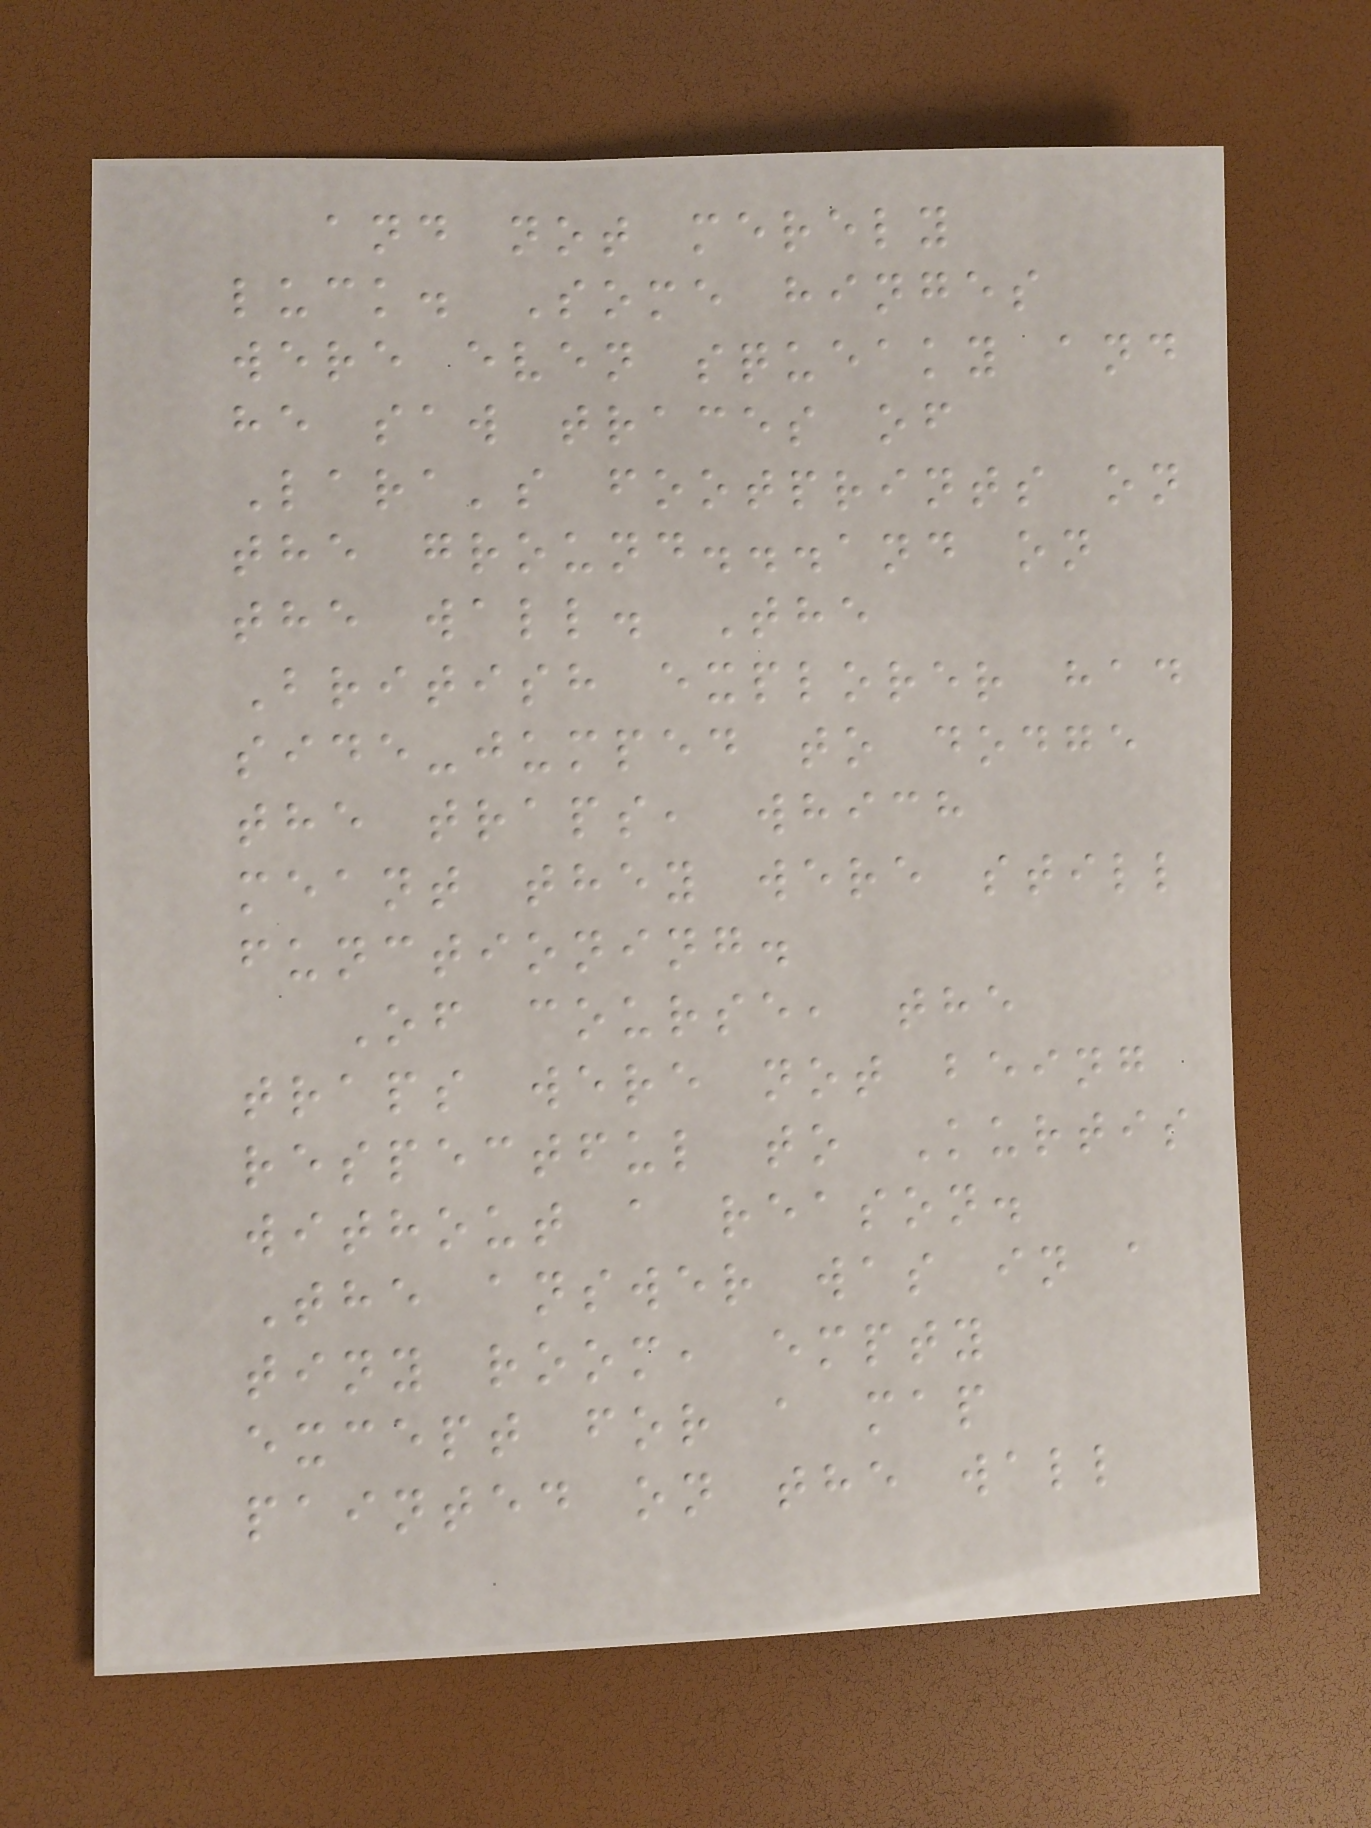and not merely
luck. Some hinges
were even squeaky and
he saw traces of
Lara's footprints on
the ground...and on
the wall. The
British explorer had
side-jumped to dodge
the traps, which
meant they were still
functioning.
Of course, the
traps were not being
respectful to Kurtis
without a reason.
The answer was in a
tiny room, empty
except for a map
painted on the wall
